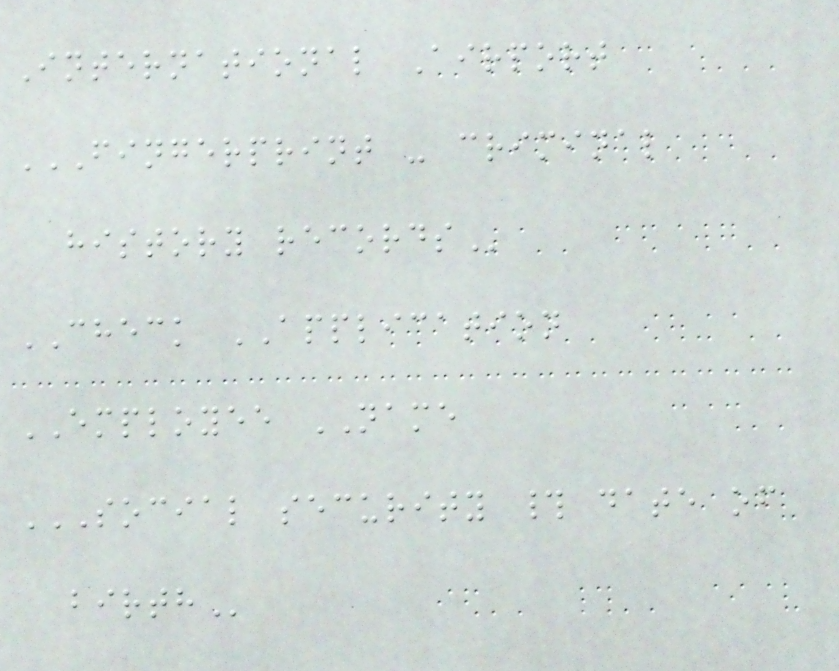International Airport
FINGERPRINT - CRIMINAL
HISTORY RECORDS
CHECK APPLICATION
EMPLOYEE NAME
SOCIAL SECURITY # DATE OF
BIRTH
